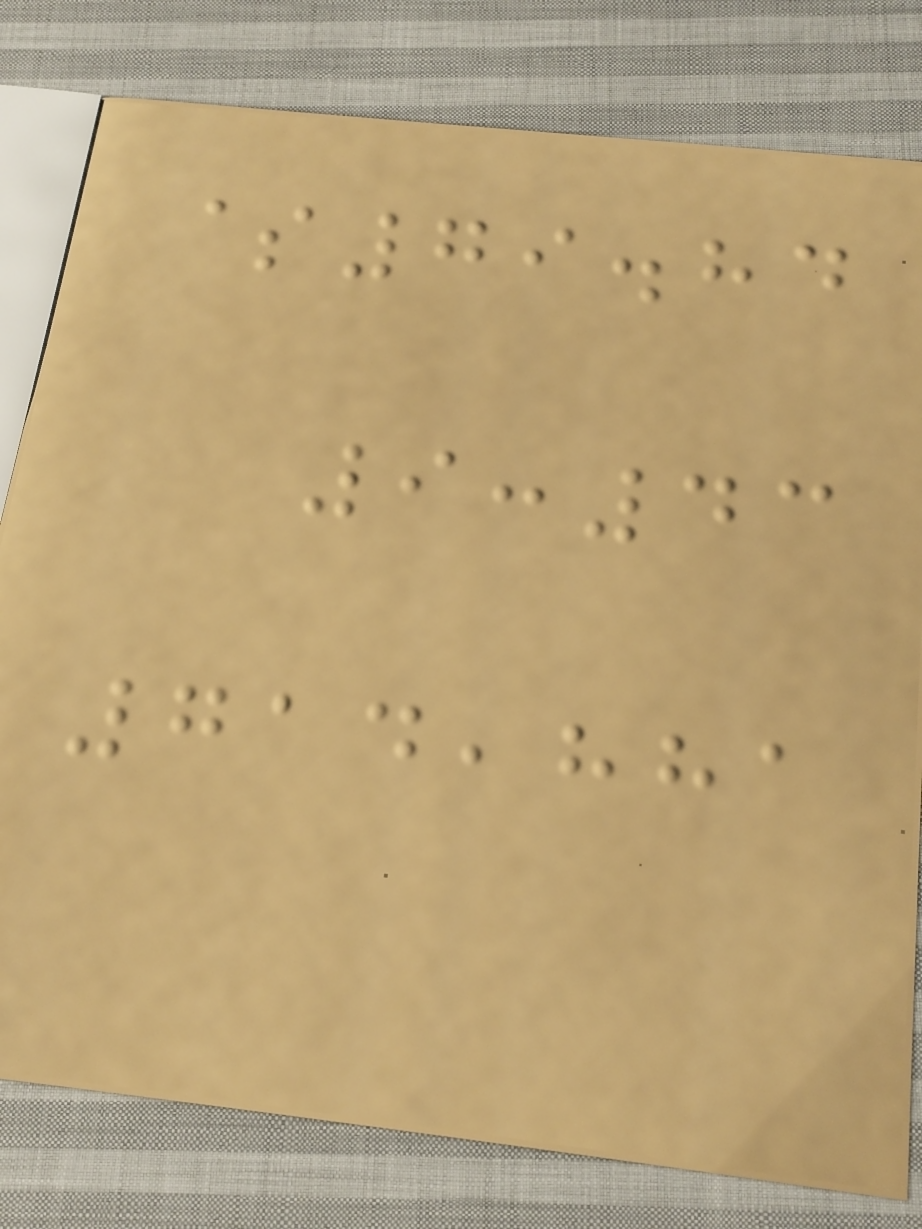$79.84
9:43
714,881
